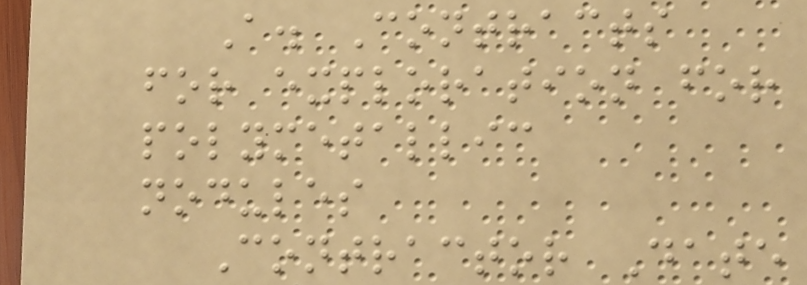A. Contracts
for exploration for
polymetallic
nodules
Contractor Date
